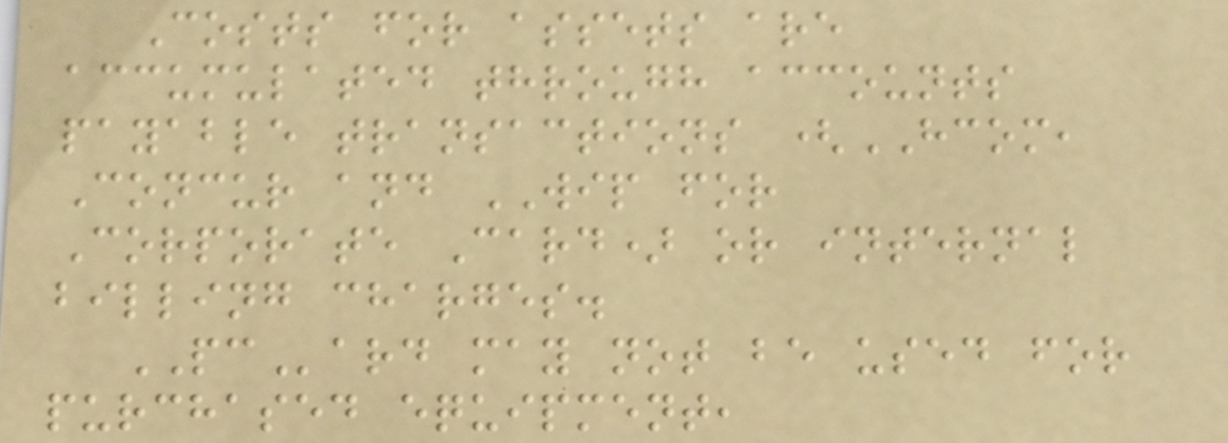Costs for assets are
accumulated through accounts
payable transactions (HCOM,
Concur and WIP for
Corporate Card) or internal
billing charges.
PCard may not be used for
purchased equipment,
